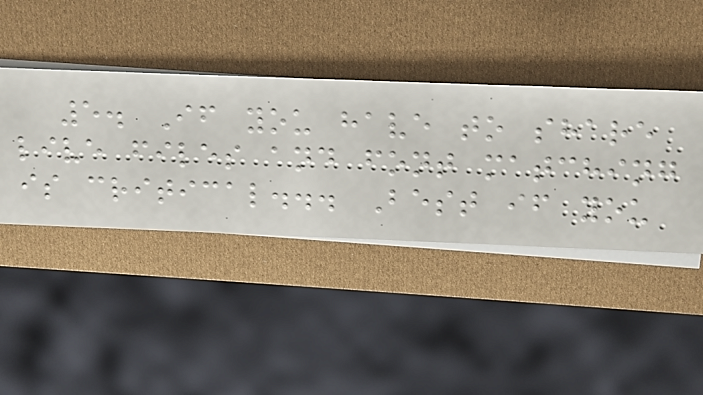5. If you have to share
live files and font matching
is critical... Best if you
